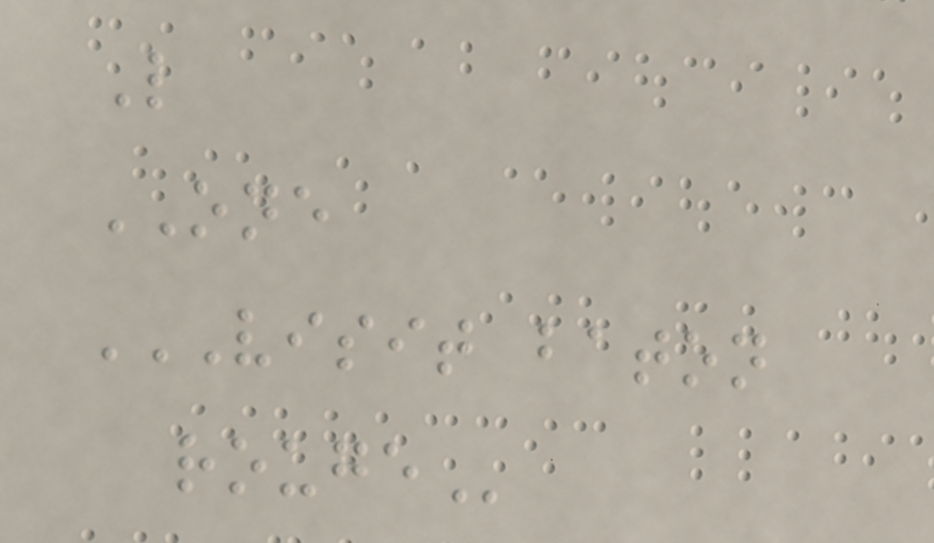L
ONE
VISIT BATON
ROUGE
